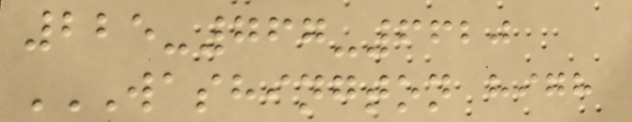225-767-6620
WASHINGTON HIGH
